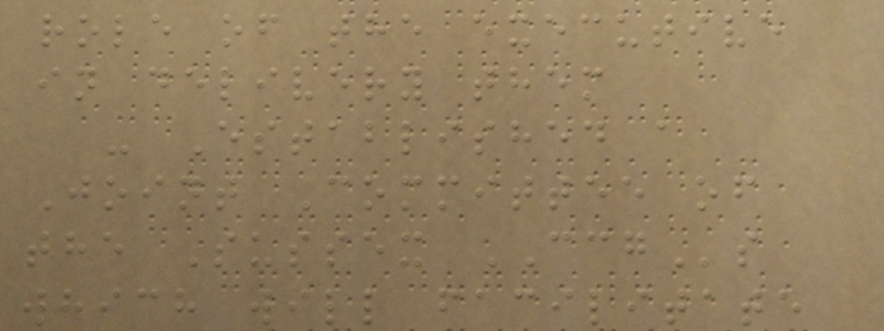role of the executive
in delivery them
- Established a
Joint Committee of
the Sussex CCGs
which will facilitate
